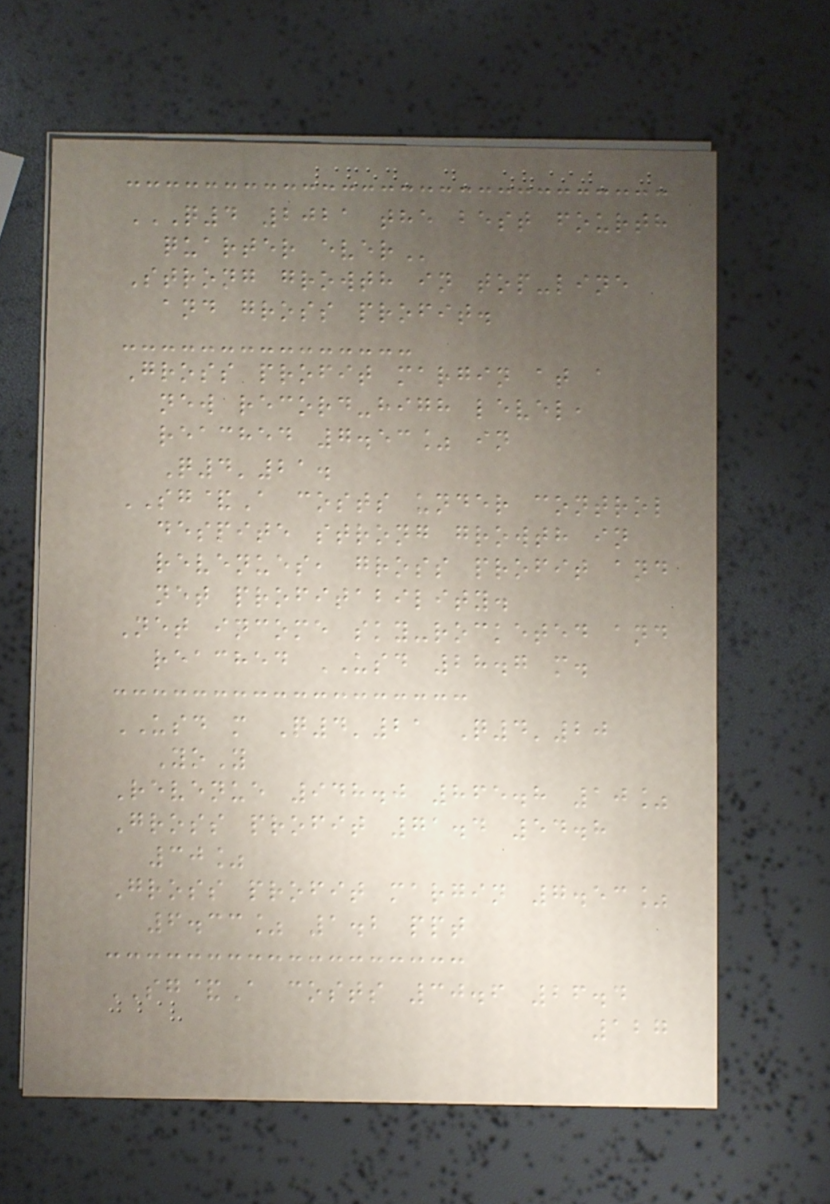Q4 2021 THE BEST FOURTH
QUARTER EVER
Strong growth in top-line
and gross profit.
Gross profit margin at a
new record-high level,
reached 7.53% in
Q4'21.
SG&A costs under control
despite strong growth in
revenues, gross profit and
net profitability.
Net income sky-rocketed and
reached USD 28.7 m.
USD m Q4'21 Q4'20
YoY
Revenue 948.0 865.8 10%
Gross profit 71.4 54.8
30%
Gross profit margin 7.53%
6.33% 1.2 ppt
SG&A costs 30.6 26.4
127
